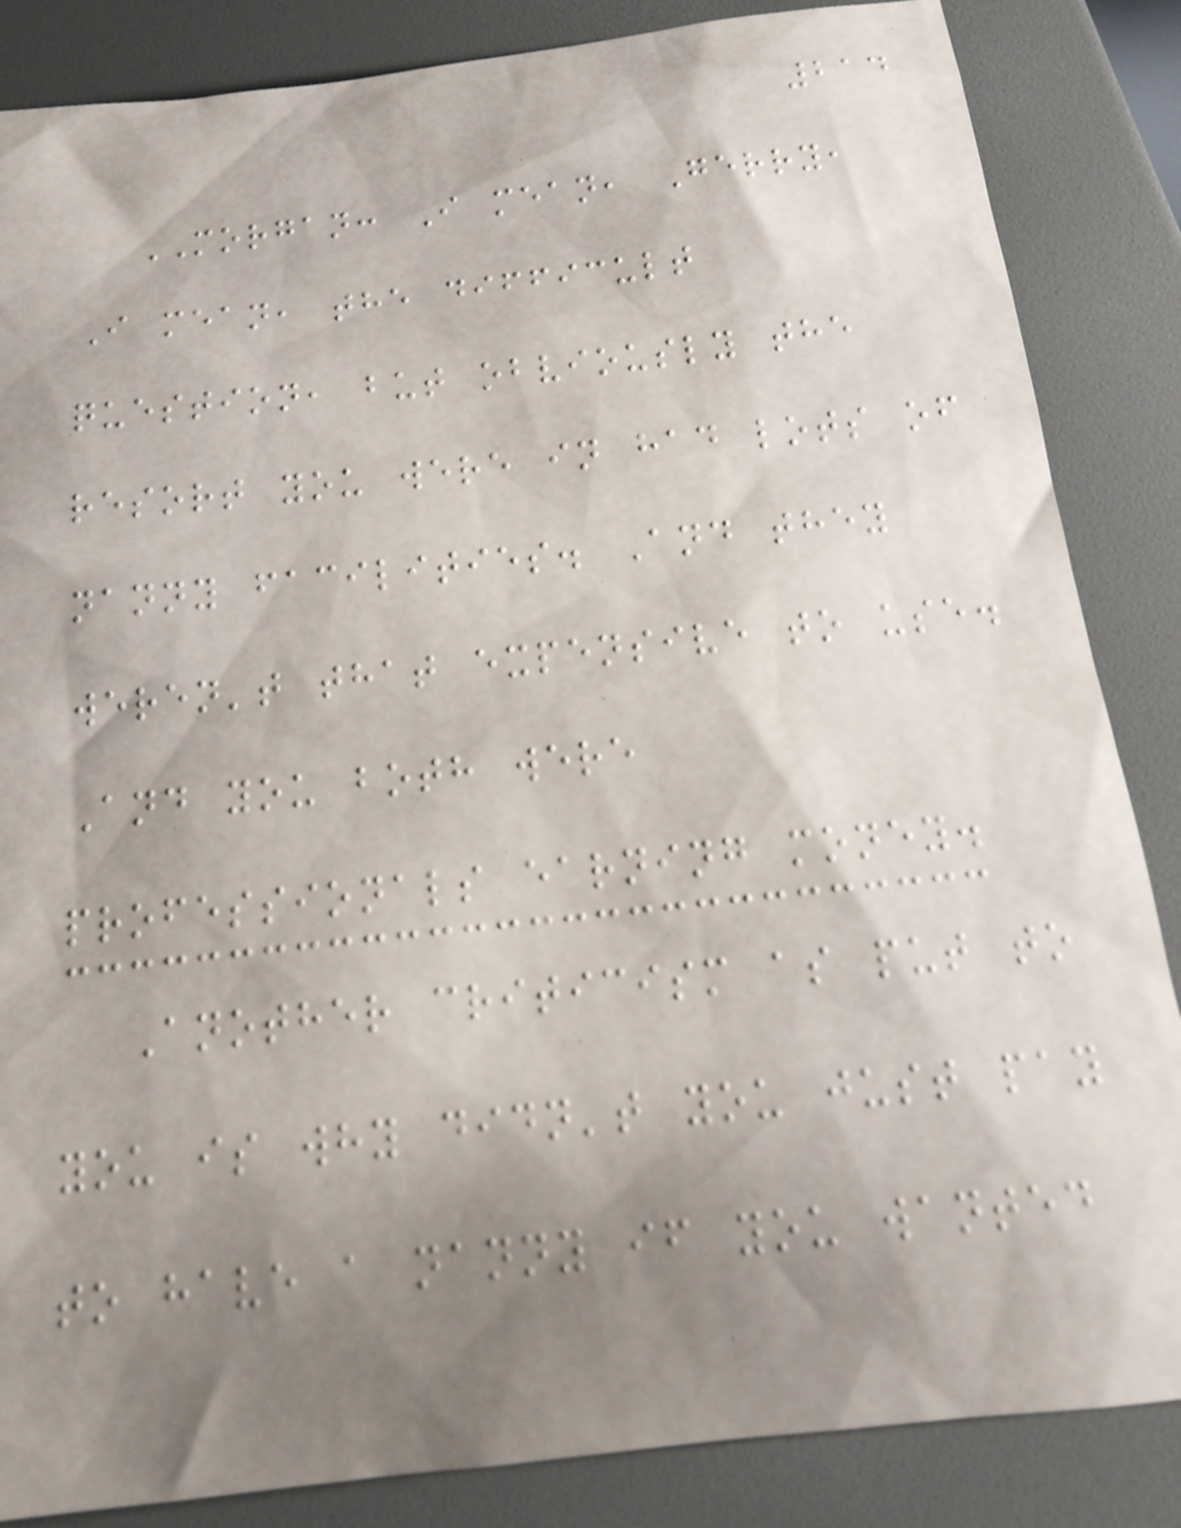214
MORGAN: I mean, Gerry,
I mean, the difficult
question, but obviously the
resort you were in had lots of
nanny facilities. And they
weren't that expensive to use.
And you both were
professionals earning money.
Another criticism as put to
you is why didn't you just pay
to have a nanny if you wanted
